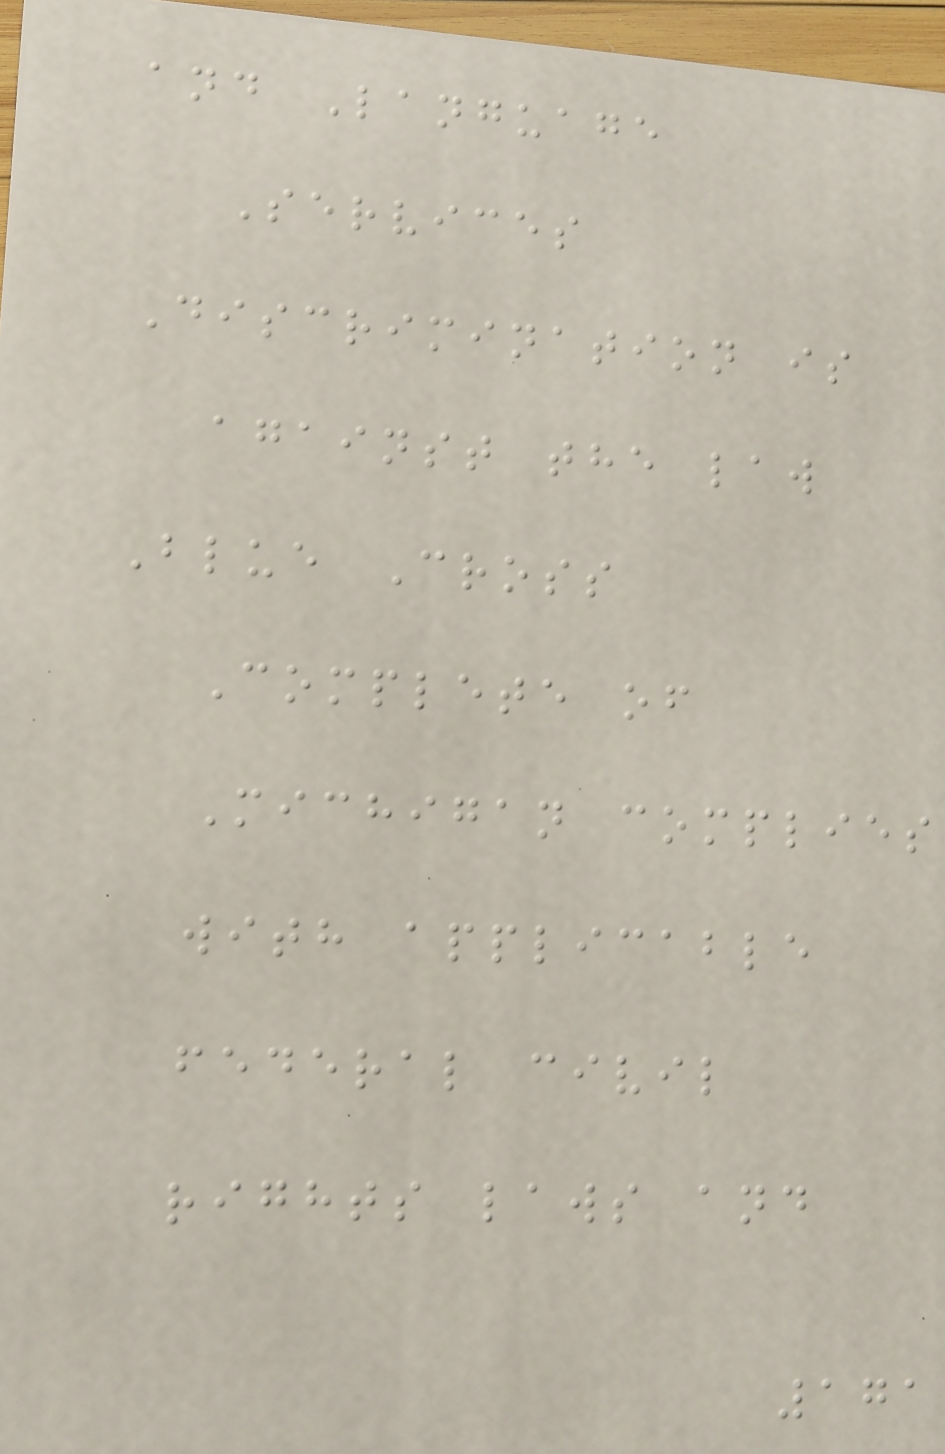and Language
Services
Discrimination is
against the law
Blue Cross
Complete of
Michigan complies
with applicable
federal civil
rights laws and
171
